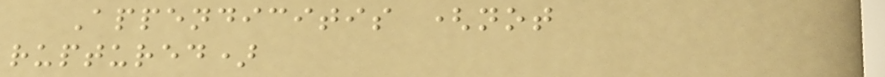Appendicitis (not
ruptured)
